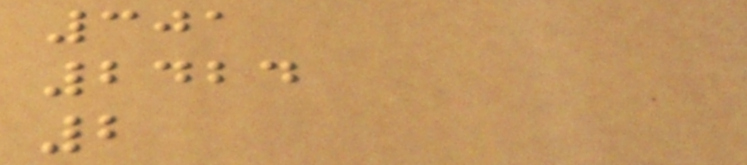301
2424
2
